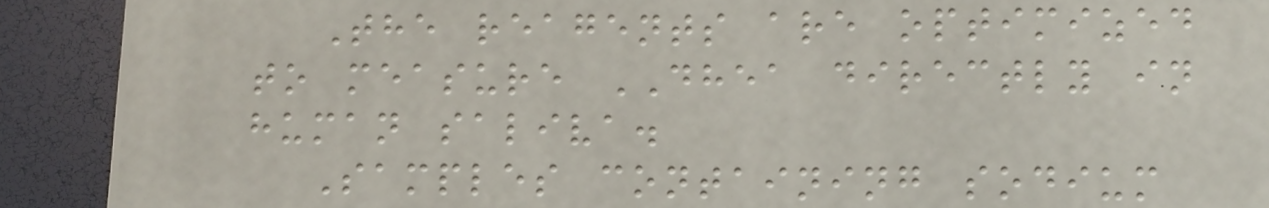The reagents are optimized
to measure DHEA directly in
human saliva.
Samples containing sodium
